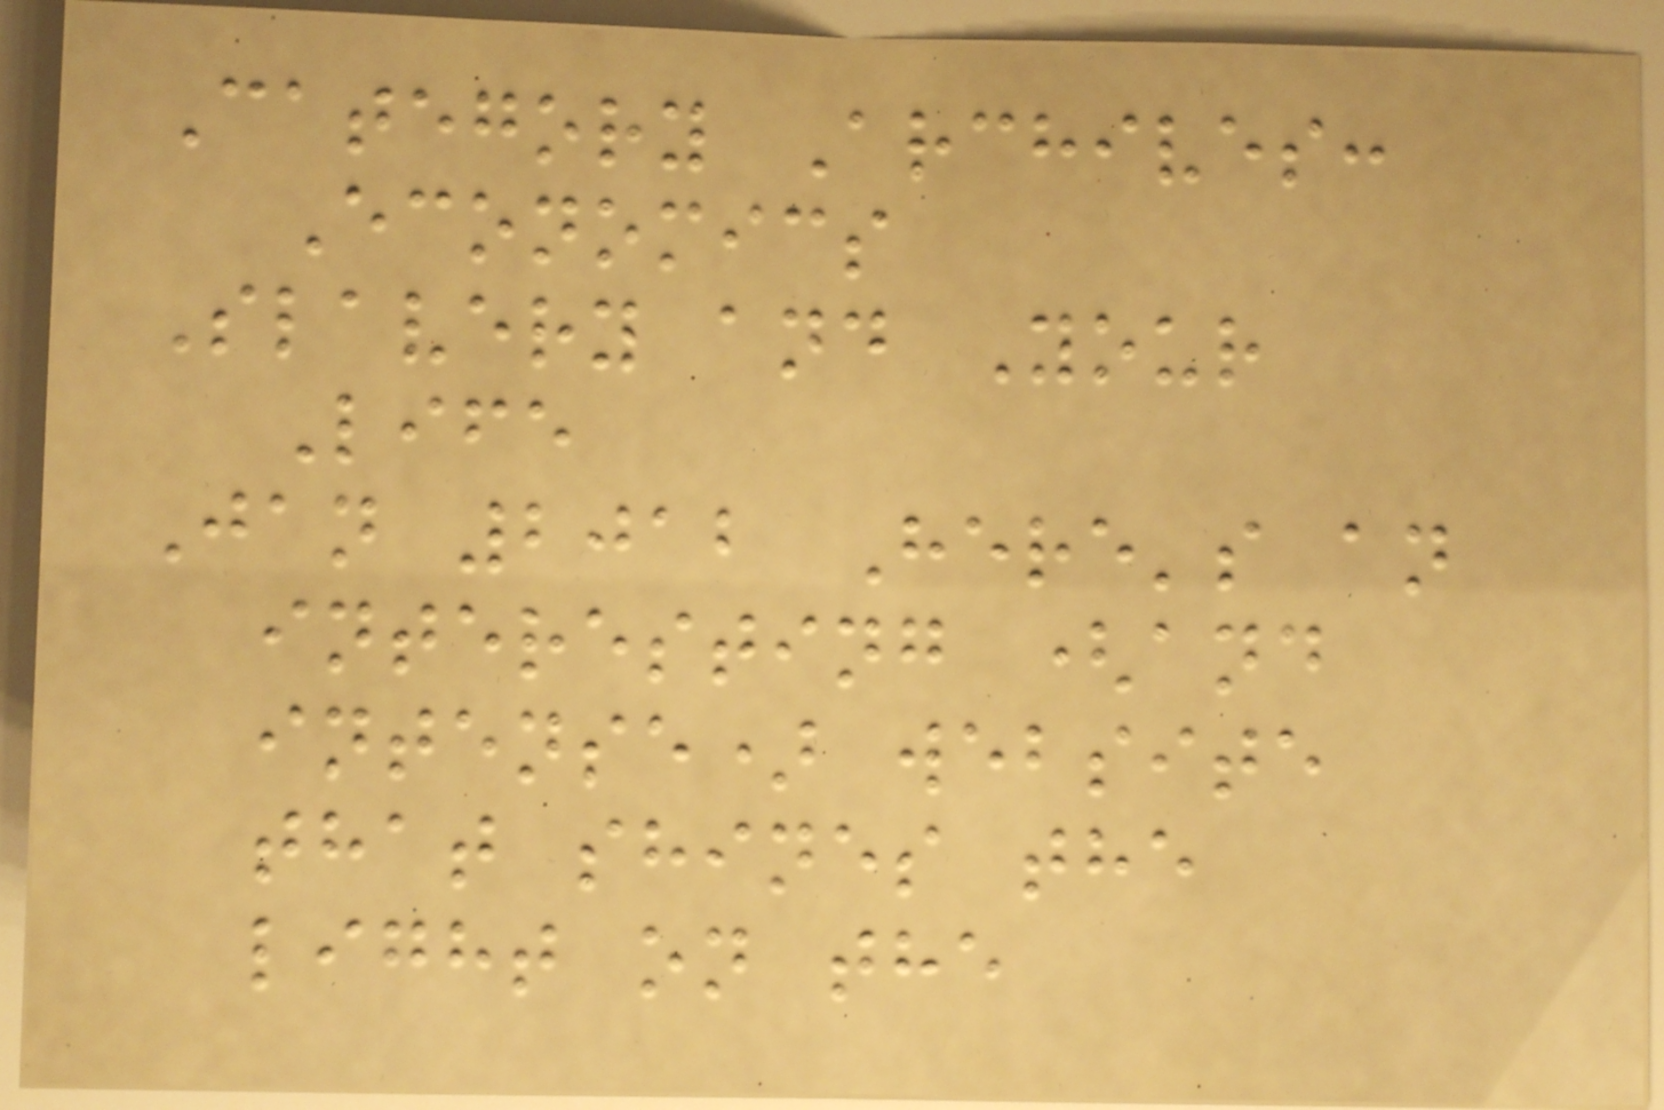Category Archives:
Economics
Slavery and Your
Life
Jan 2012 Here's an
interesting (and
intense) website
that shines the
light on the
